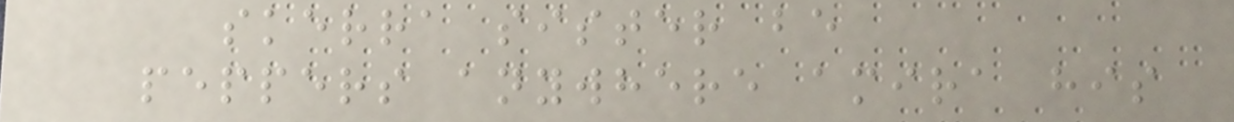skerra sister be
peppers anywhere amira his
